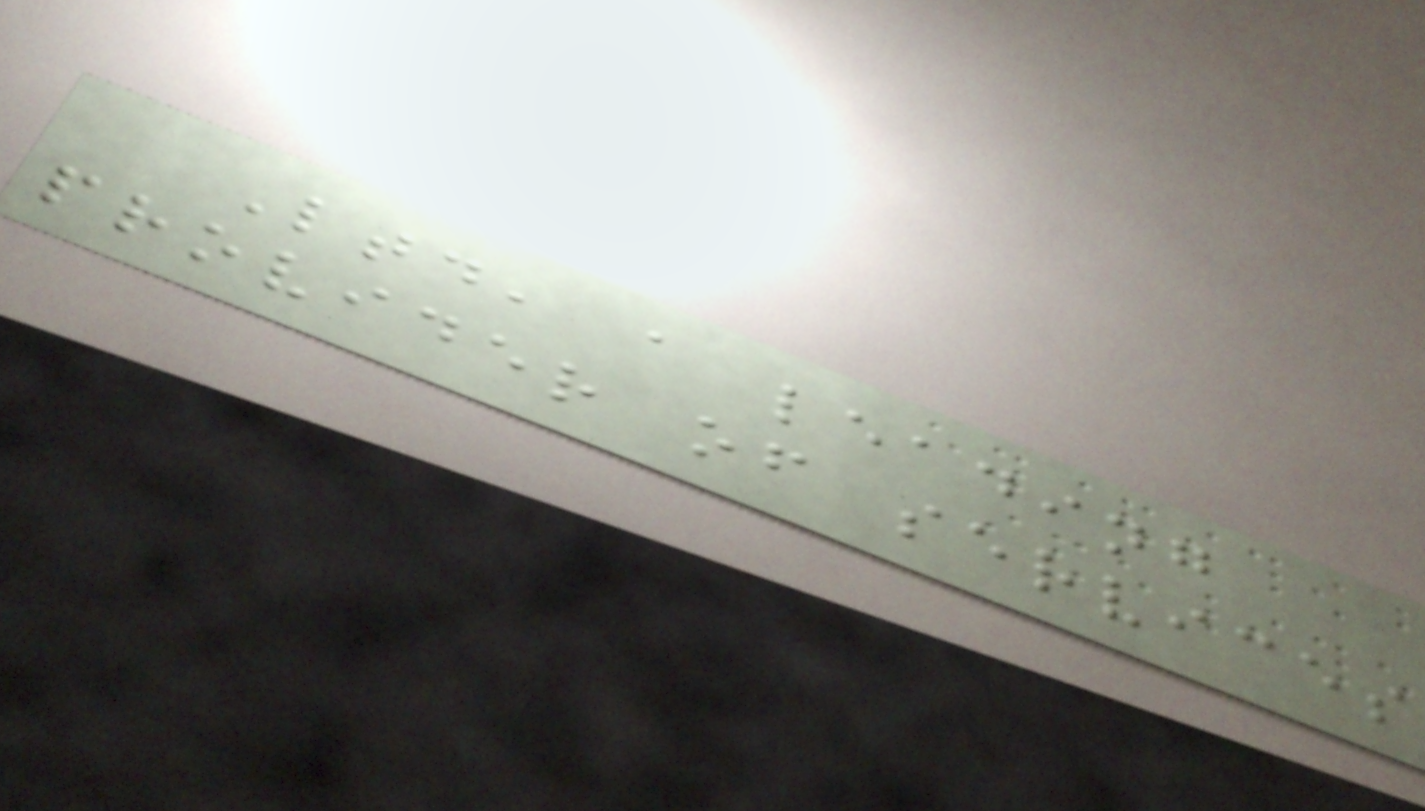Ltd, a leading
provider of services
